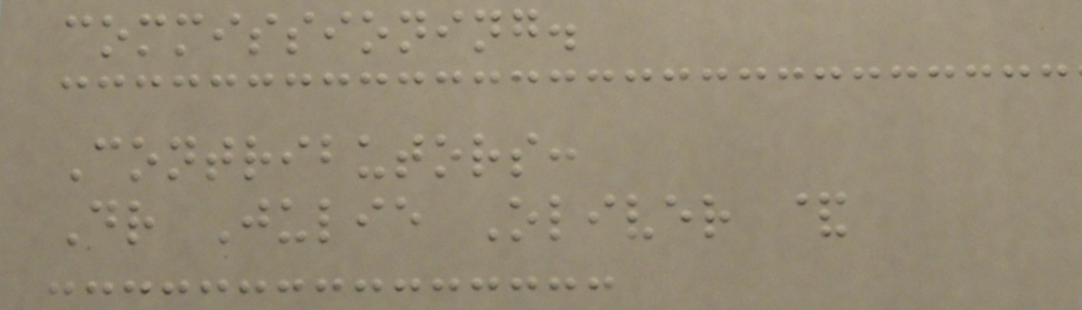commissioning.
Contributors:
Dr Julie Oliver &
